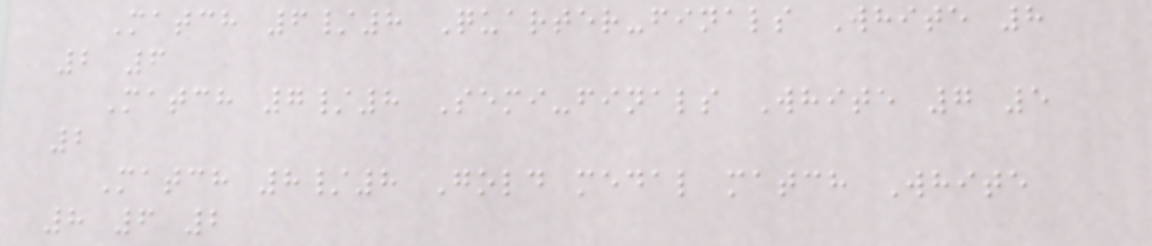Match 6/8 Quarter-finals White 8
2 6
Match 7/8 Semi-finals White 7 5
2
Match 8/8 Gold medal match White
8 6 2
